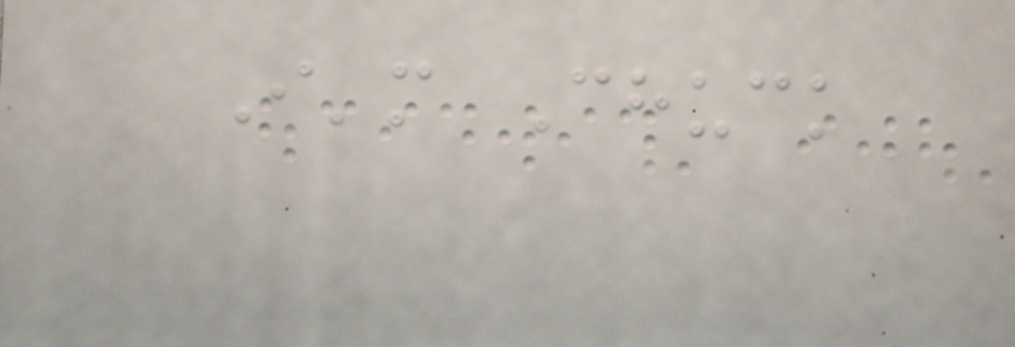I'm Chuck
